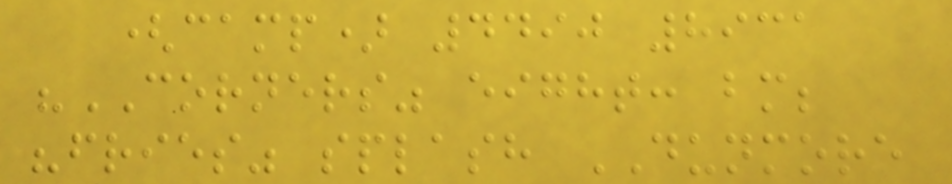(camp) 4490 8931
"CORNERS" eight: bm;
"fries" splash DUNMORE
